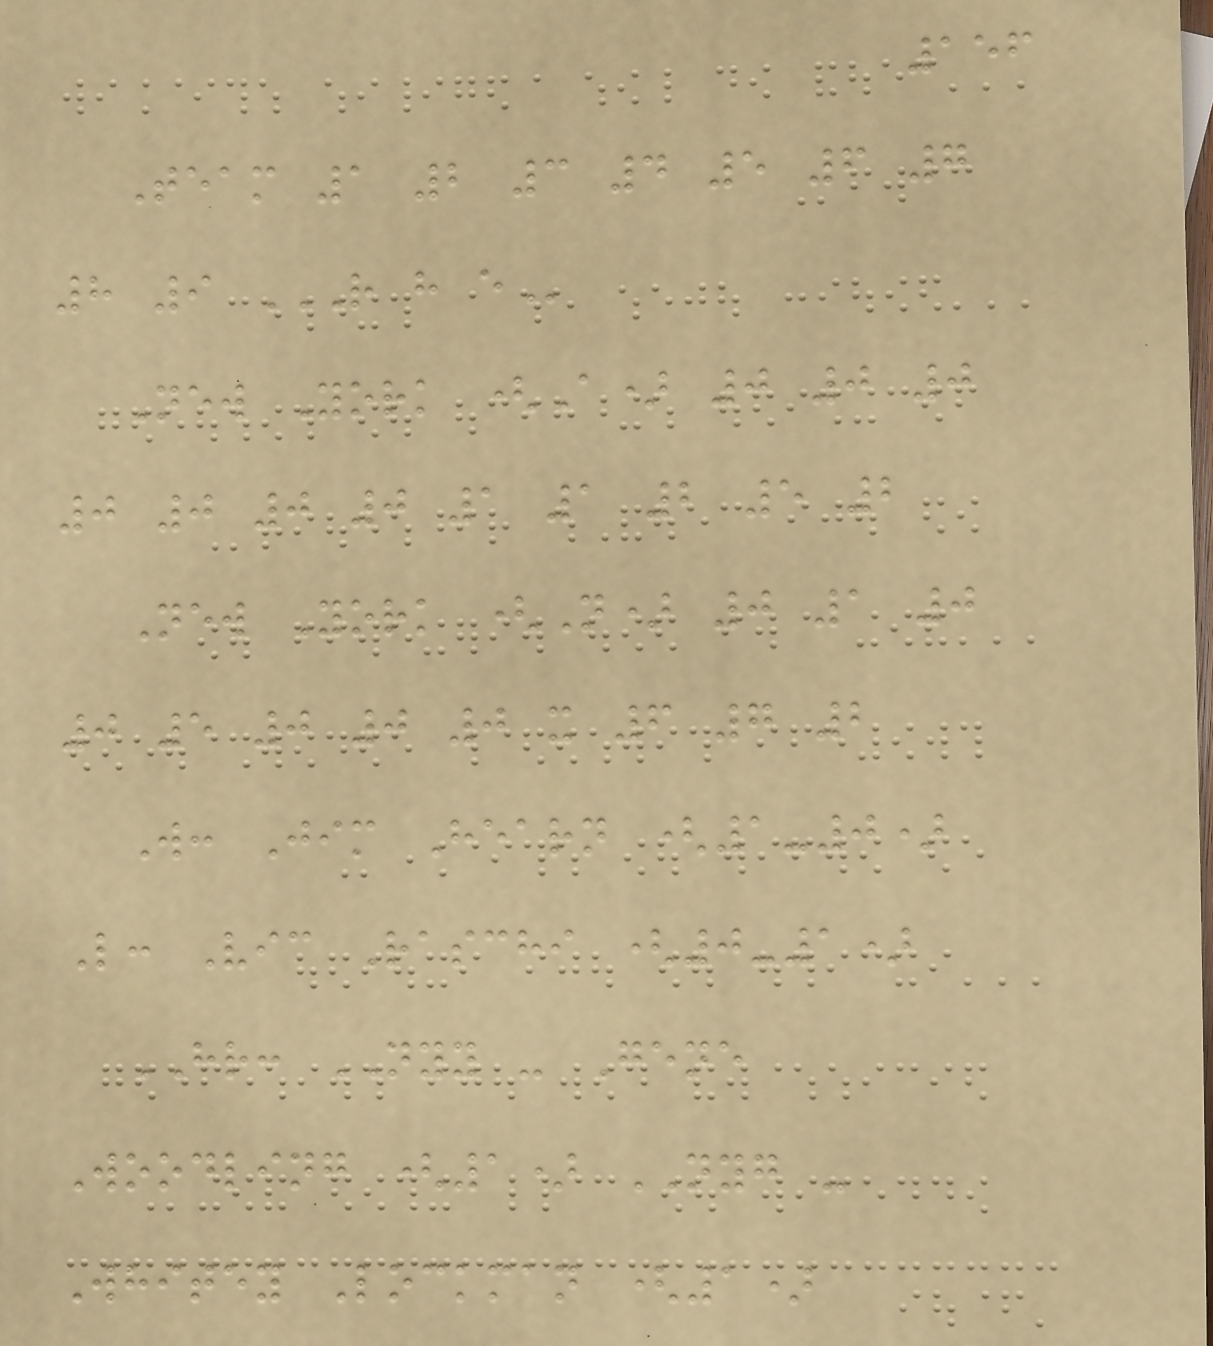156
Team 1 2 3 4 5 6 7
8 9 R H E
New York (A) 0 0 0
0 0 0 0 1 1 2 5 2
New York (N) 0 1 0
0 5 0 0 0 x 6 7 2
W: Jim Hearn (1-0)
L: Vic Raschi (0-1)
HR: NYY - Gene
Woodling (1) NYG -
Whitey Lockman (1)
